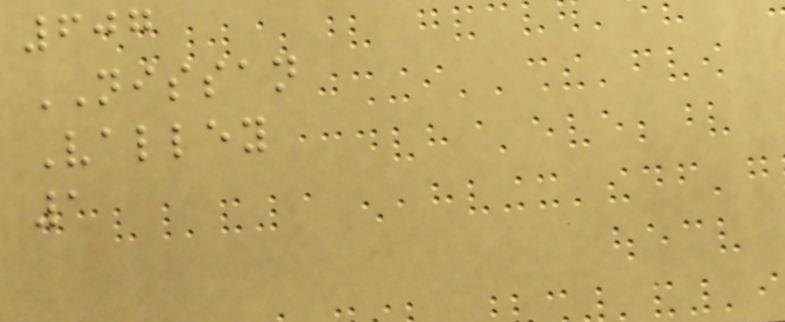607
NISSAN
Valley
1
